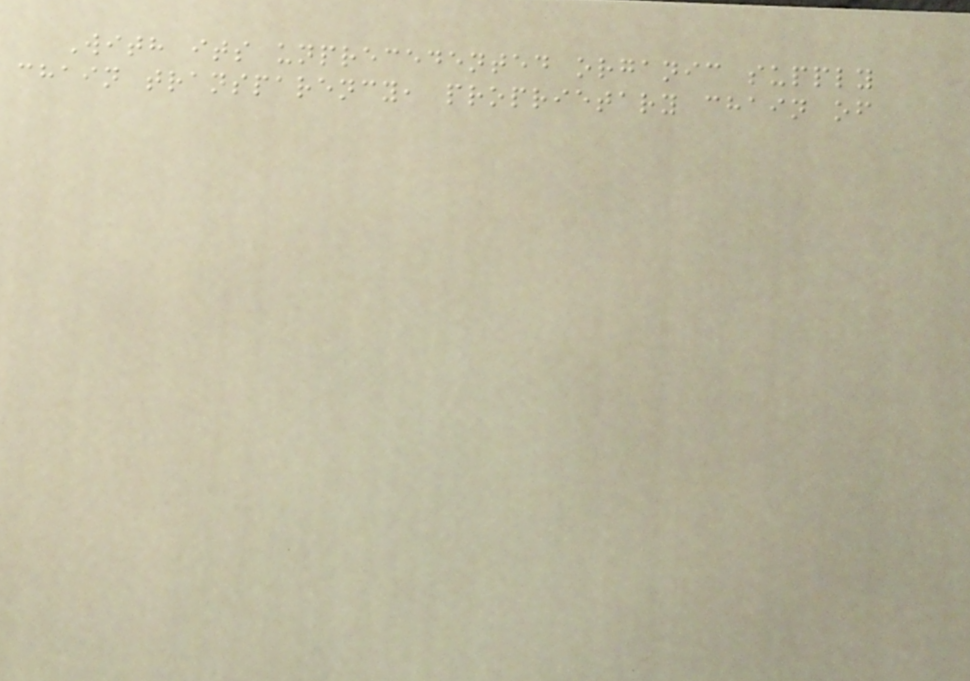With its unprecedented organic supply
chain transparency, proprietary chain of
